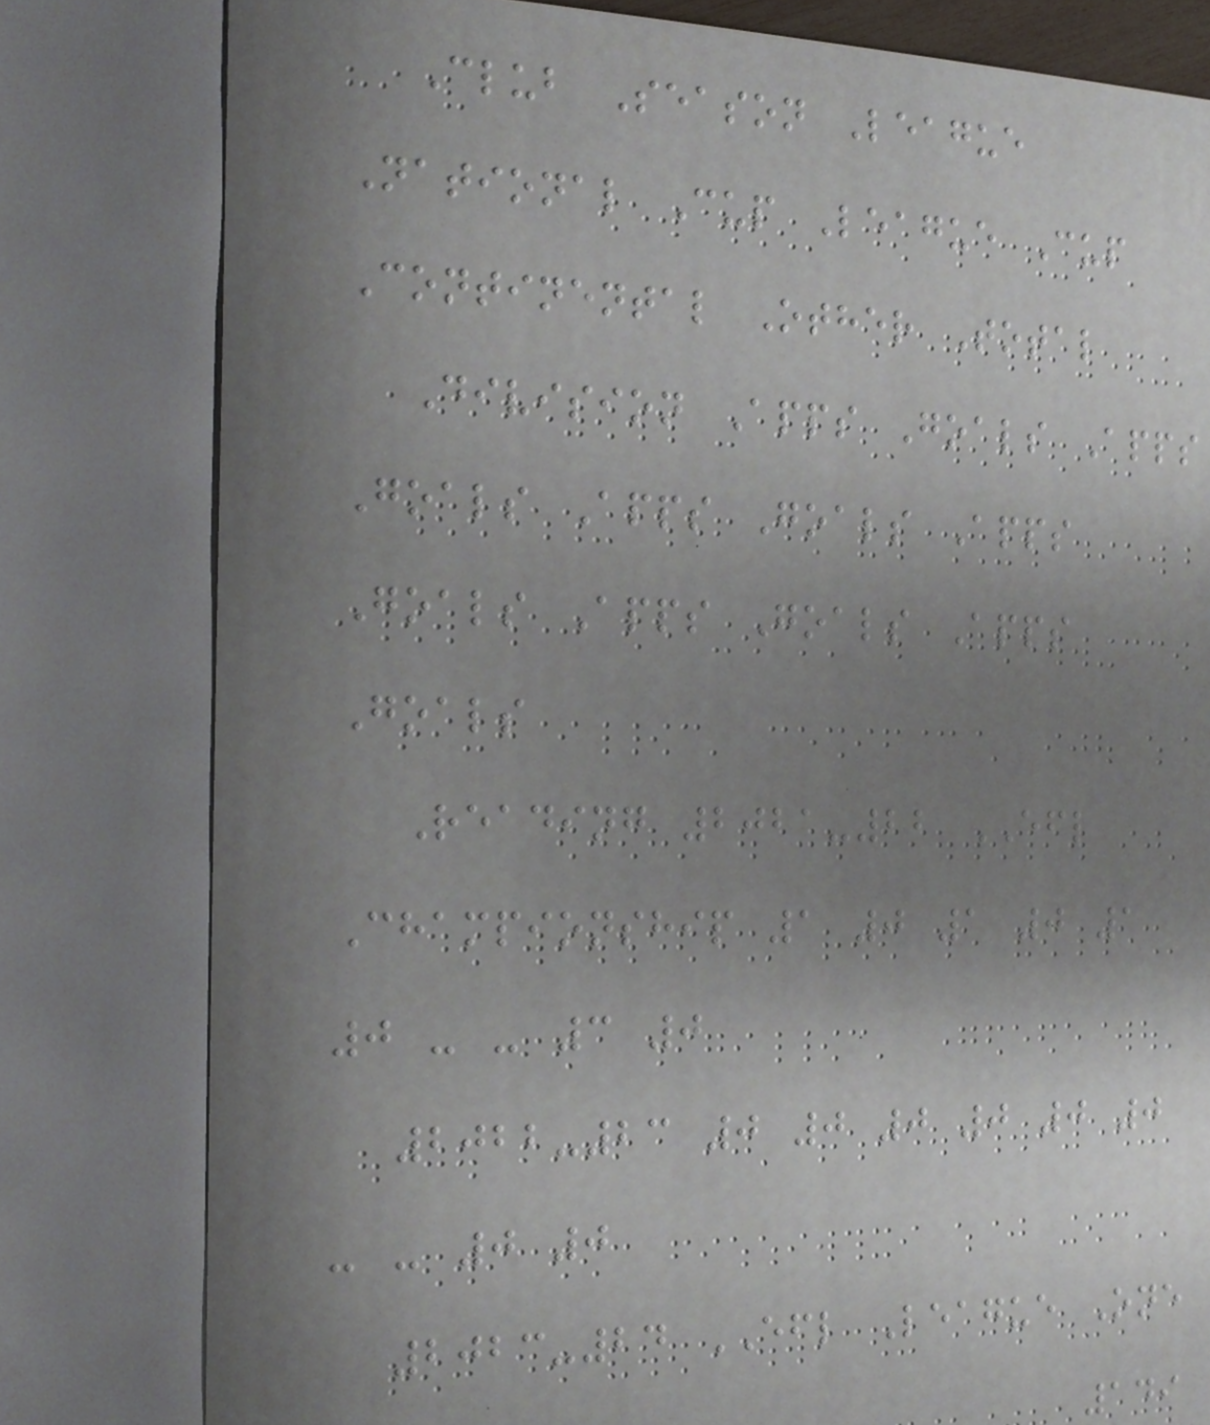Club Season League
National Cup League Cup
Continental Other Total
Division Apps Goals Apps
Goals Apps Goals Apps
Goals Apps Goals Apps
Goals
Reading 2021-22 EFL
Championship 1 0 1 0 1
0 - - 3 0
2022-23 0 0 0 0 0 0
- - 0 0
2023-24 EFL League One
149
